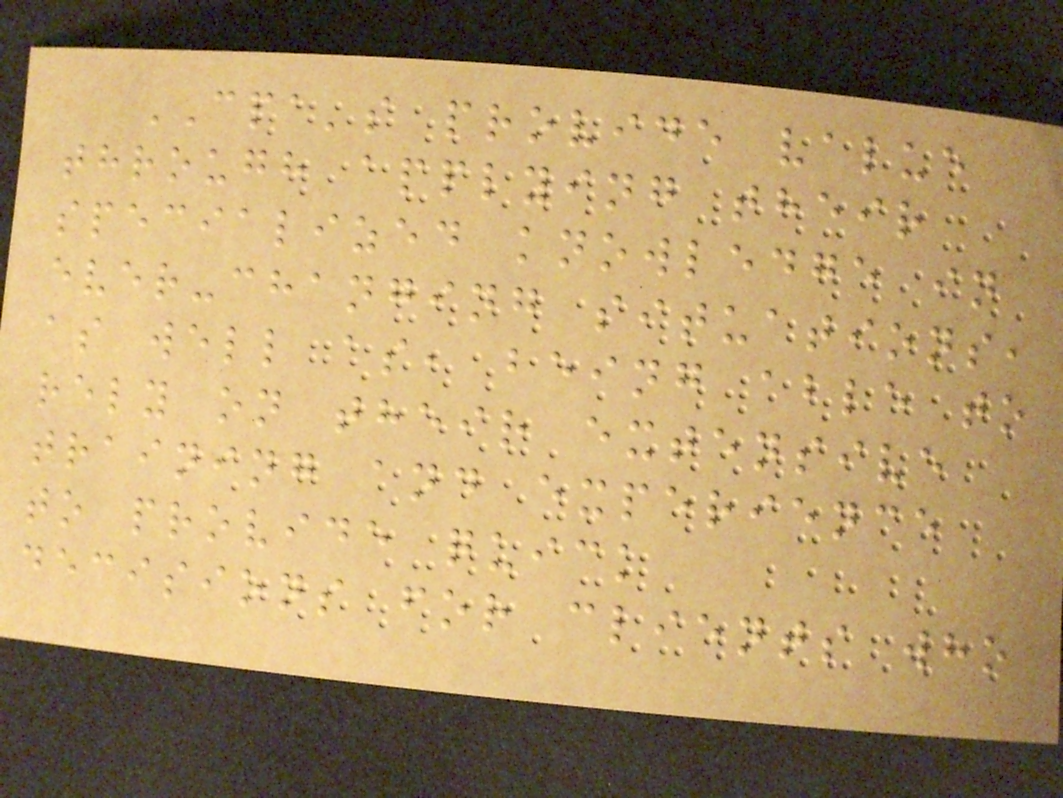CPA's provide value
through applying their
specialized knowledge in
ever-changing situations,
as well as, being able to
rely on their extensive
training and experience
to provide quick
decisions for clients who
